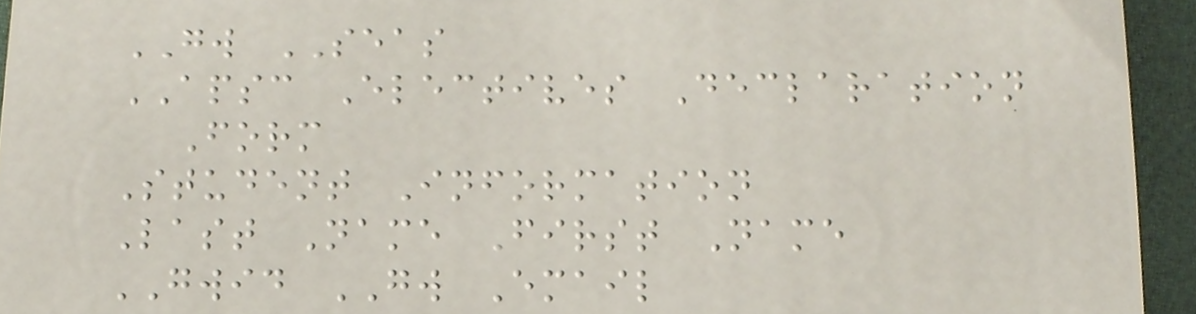GW SEAS
APSC Electives Declaration
Form
Student Information
Last Name First Name
GWID GW Email
